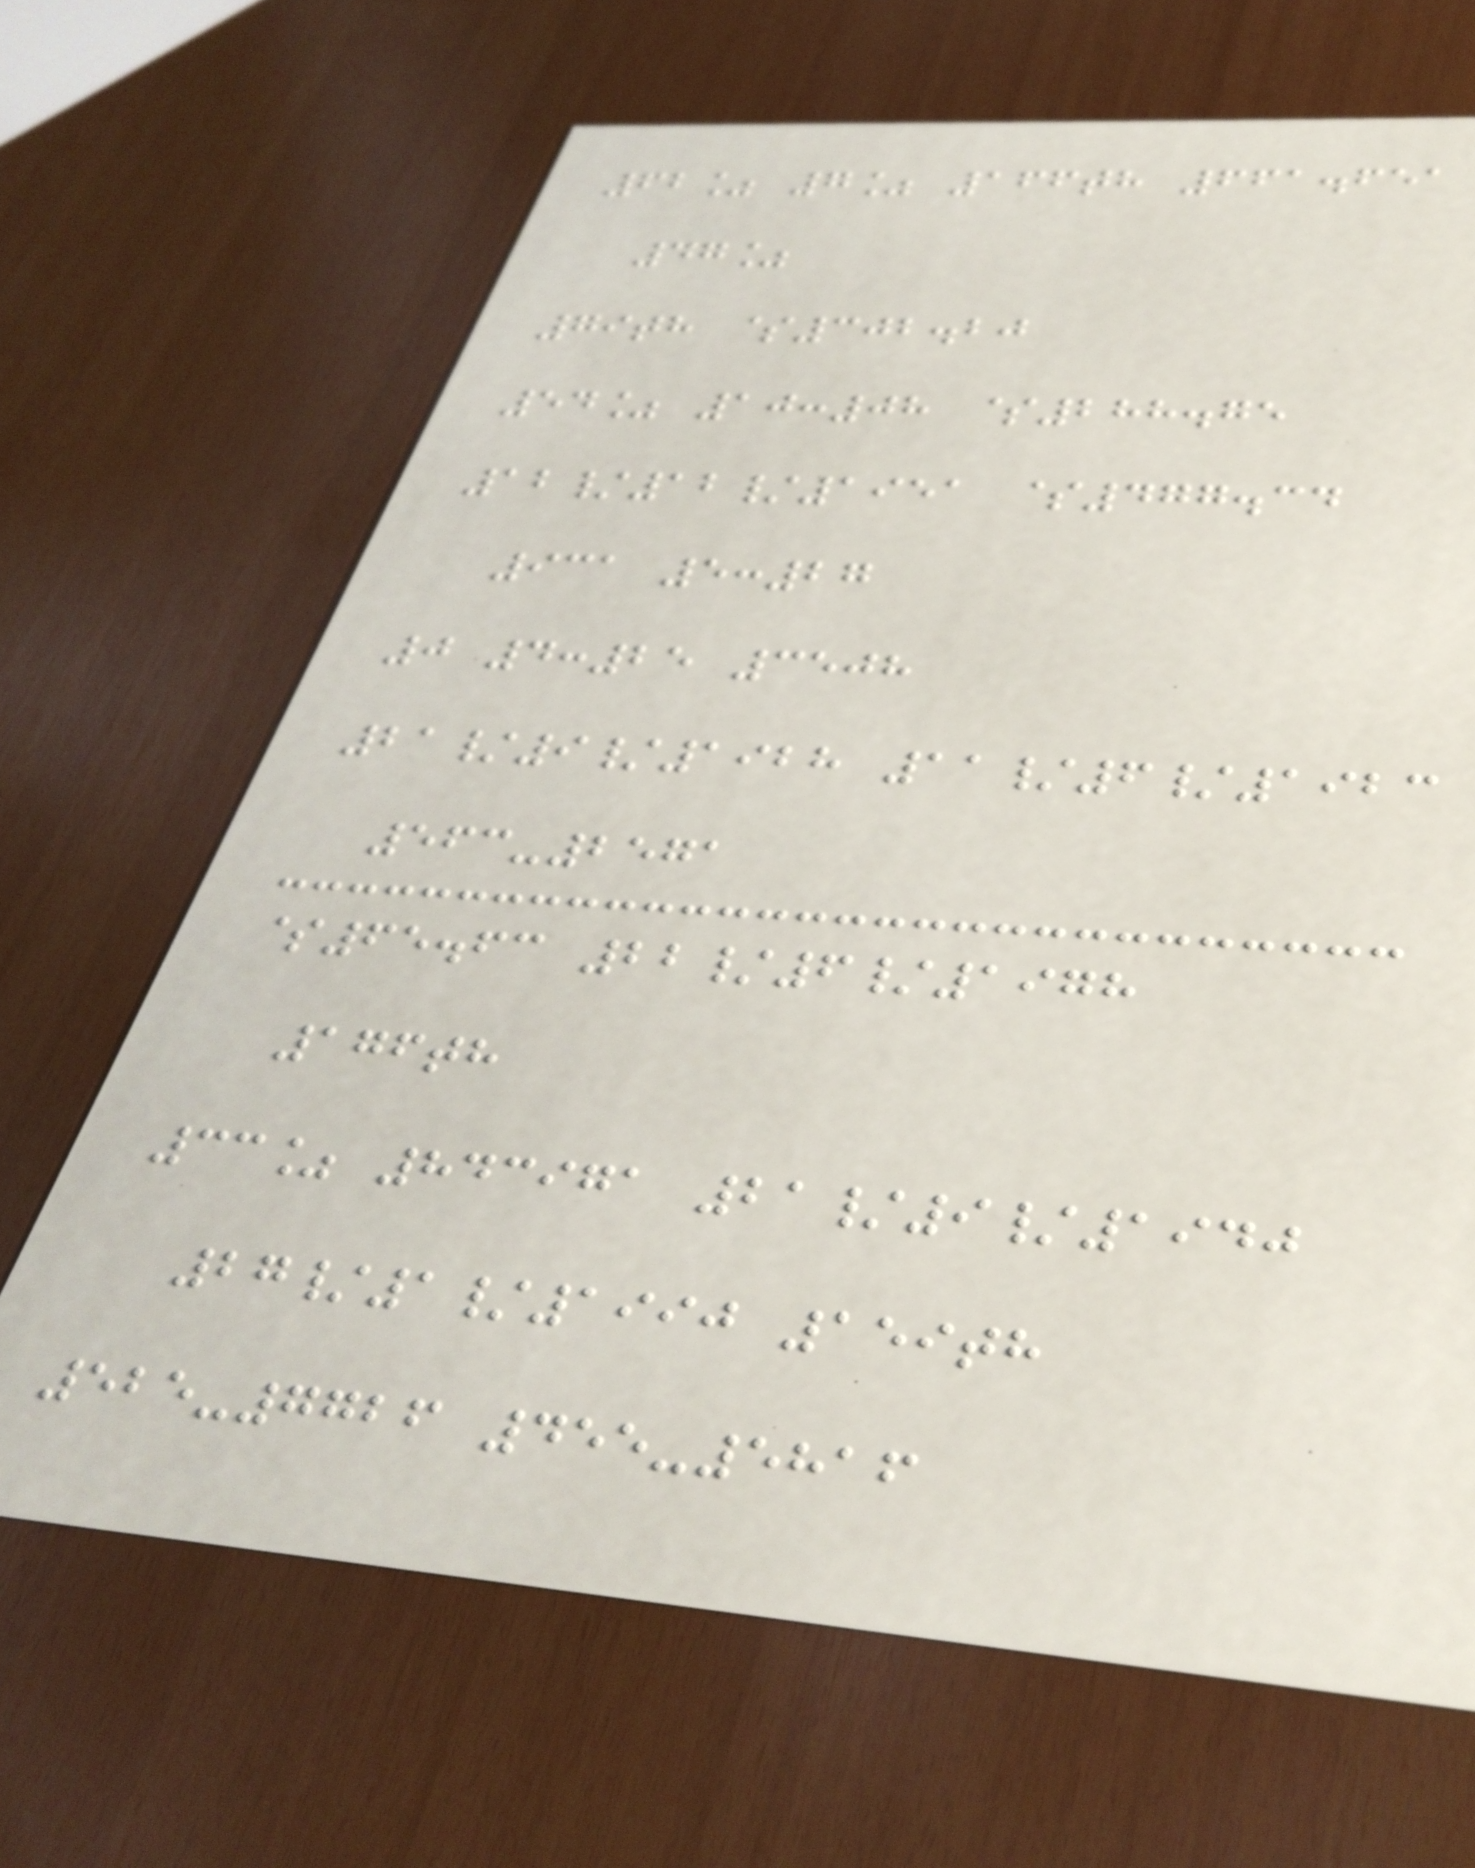62% 7% 166th 661.651
47%
79th $302.20
54% 10:08 $288.75
12/12/1951 $477.34
931 5:27
0 4:25 3508
21/9/1928 11/6/1923
563-2571
$65.63 22/6/1978
176th
33% 843971 21/9/1940
27/1/1990 159th
525-7726 455-5816
